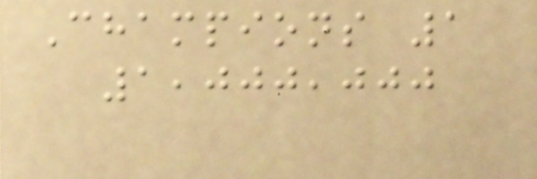Champions 1
1,000,000
